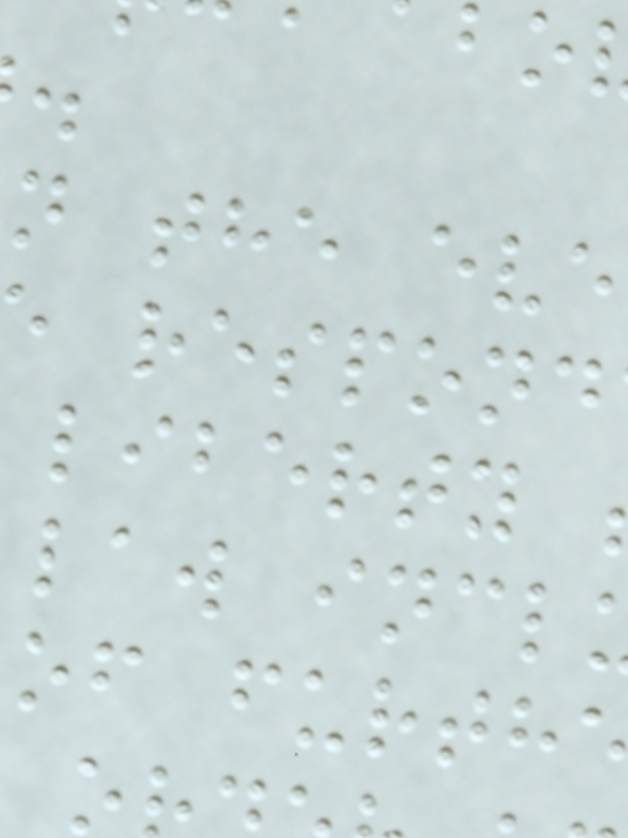n the eve
liberty
law incl
of furth
